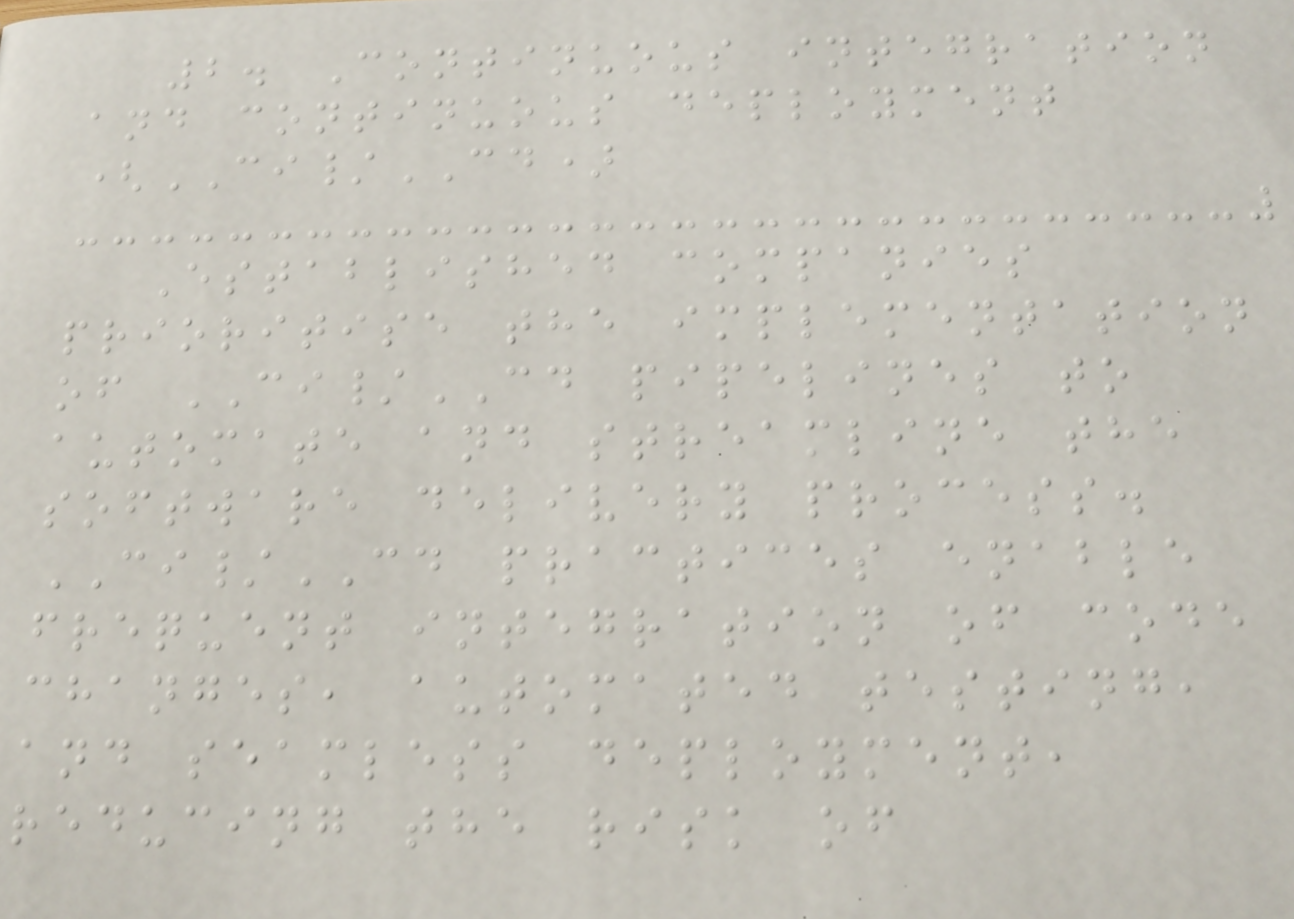2. Continuous integration
and continuous deployment
(CI/CD)
Established companies
prioritise the implementation
of CI/CD pipelines to
automate and streamline the
software delivery process.
CI/CD practices enable
frequent integration of code
changes, automated testing,
and seamless deployment,
reducing the risk of
